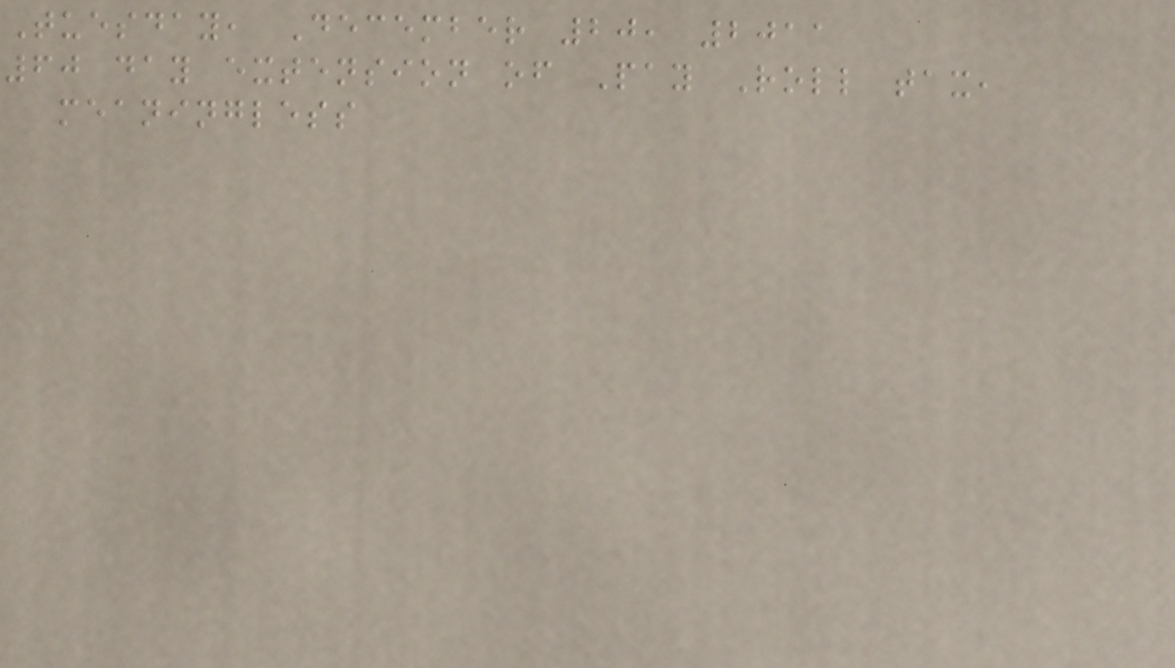Tuesday, December 20, 2011
60 day extension of Pay Roll tax,
meaningless
